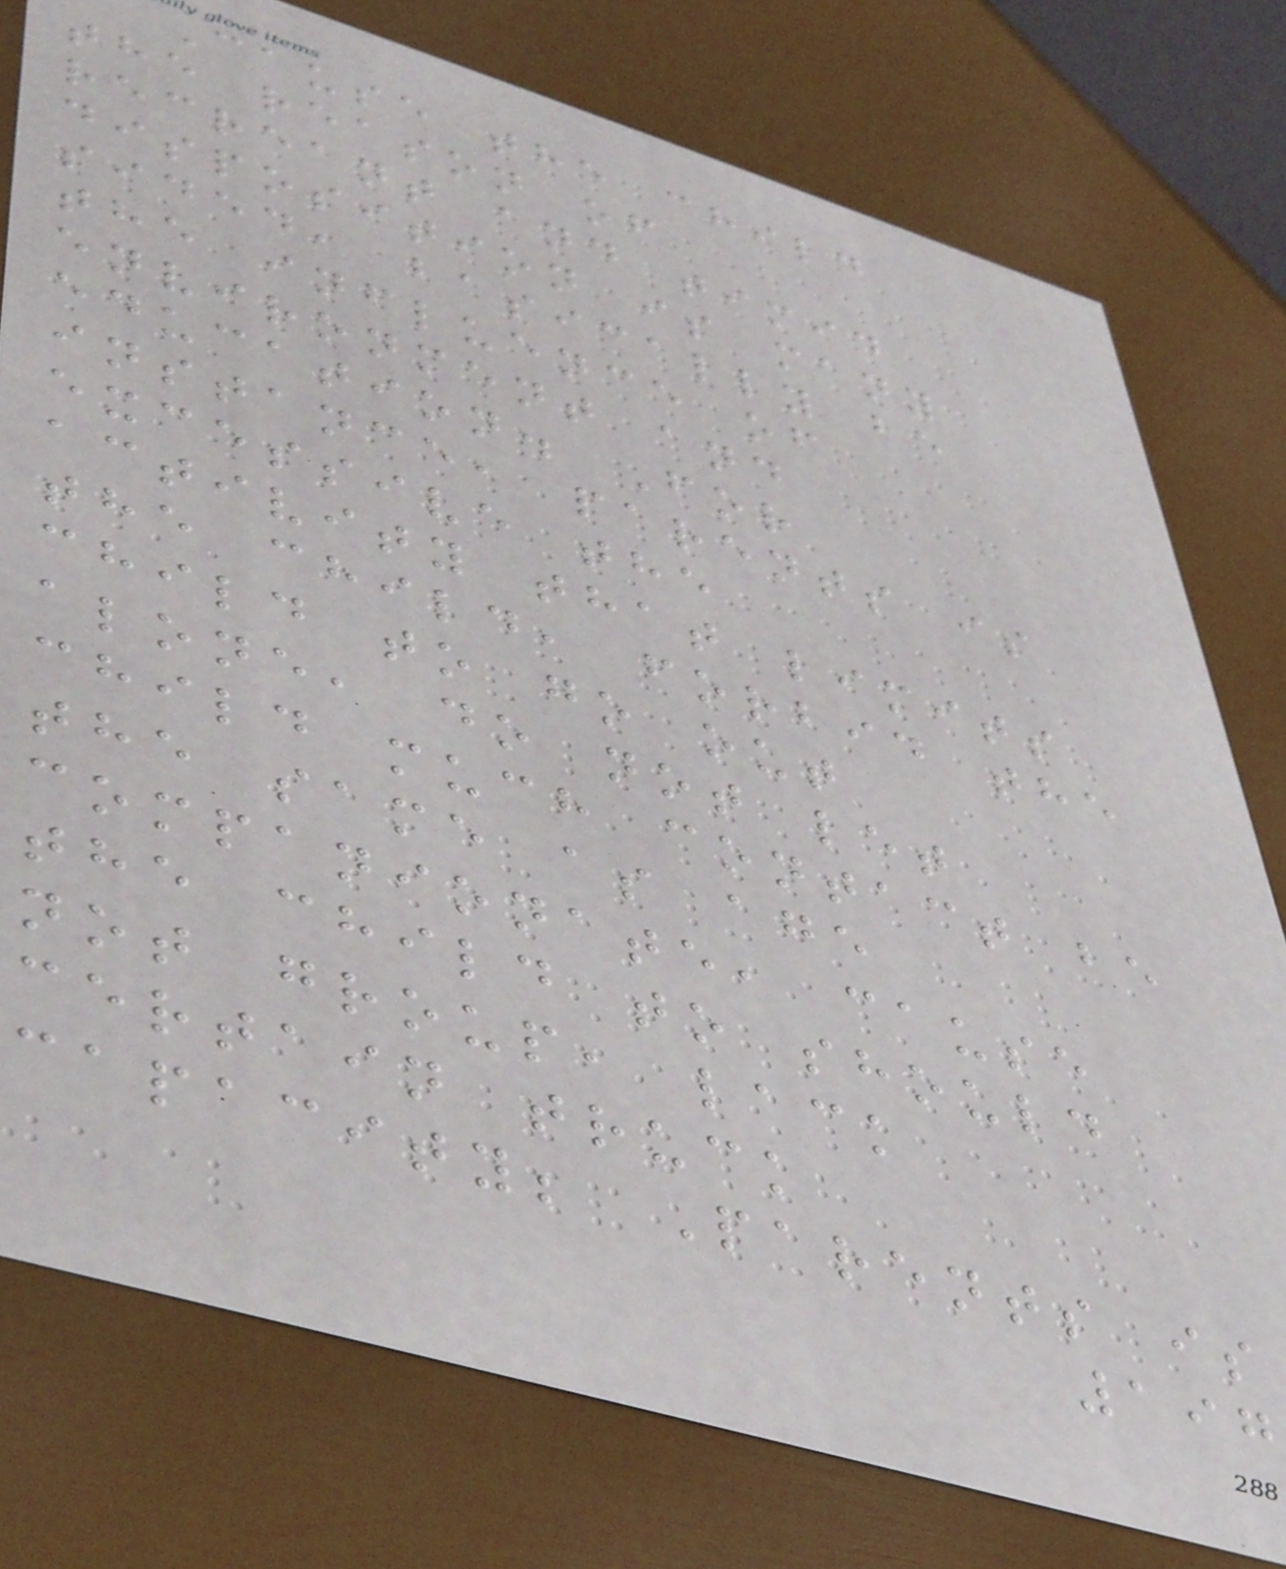Cause the child
the reason of
recreant and timid
disposition is many
sided, basically be
the influence of
environment and
education. For
instance, parents is
excessive the
activity that limits
the child, forbid the
child to go out
alone, do not let
child much contact be
the same as age
companionate, cause
the child to should
not group, lack
certain truck
capacity; Parents is
197
